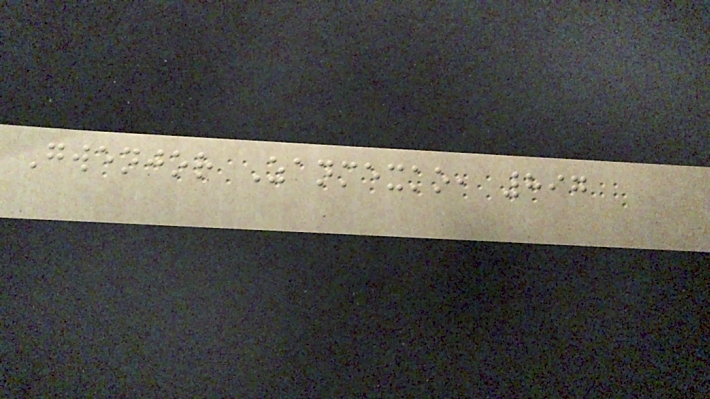Gwenjor Zanmexko, 897
